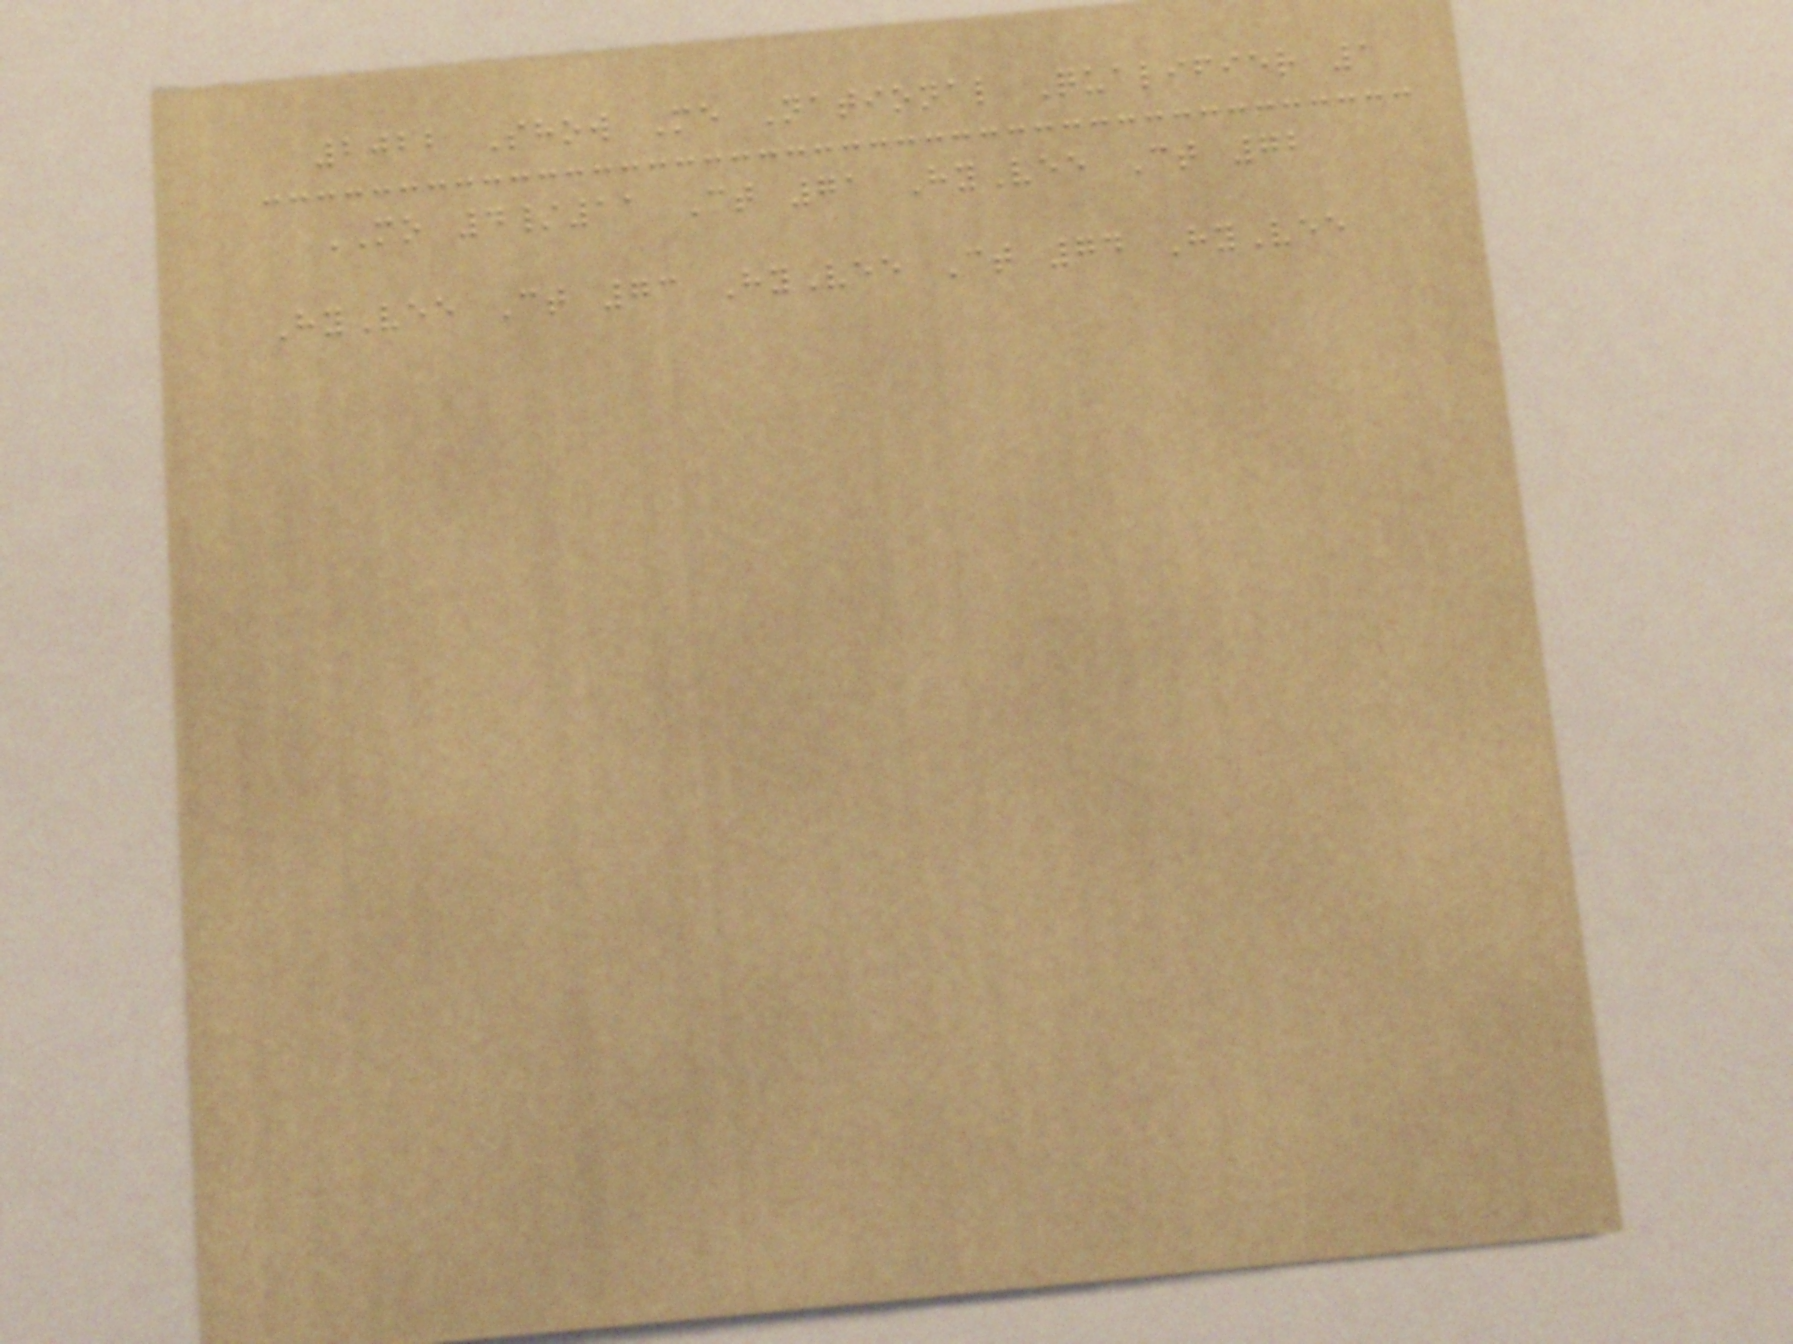2022 Show Me National Qualifier 1
MO 4/11 Ct 71 HyVee Ct 72
HyVee Ct 73 HyVee Ct 74 HyVee
